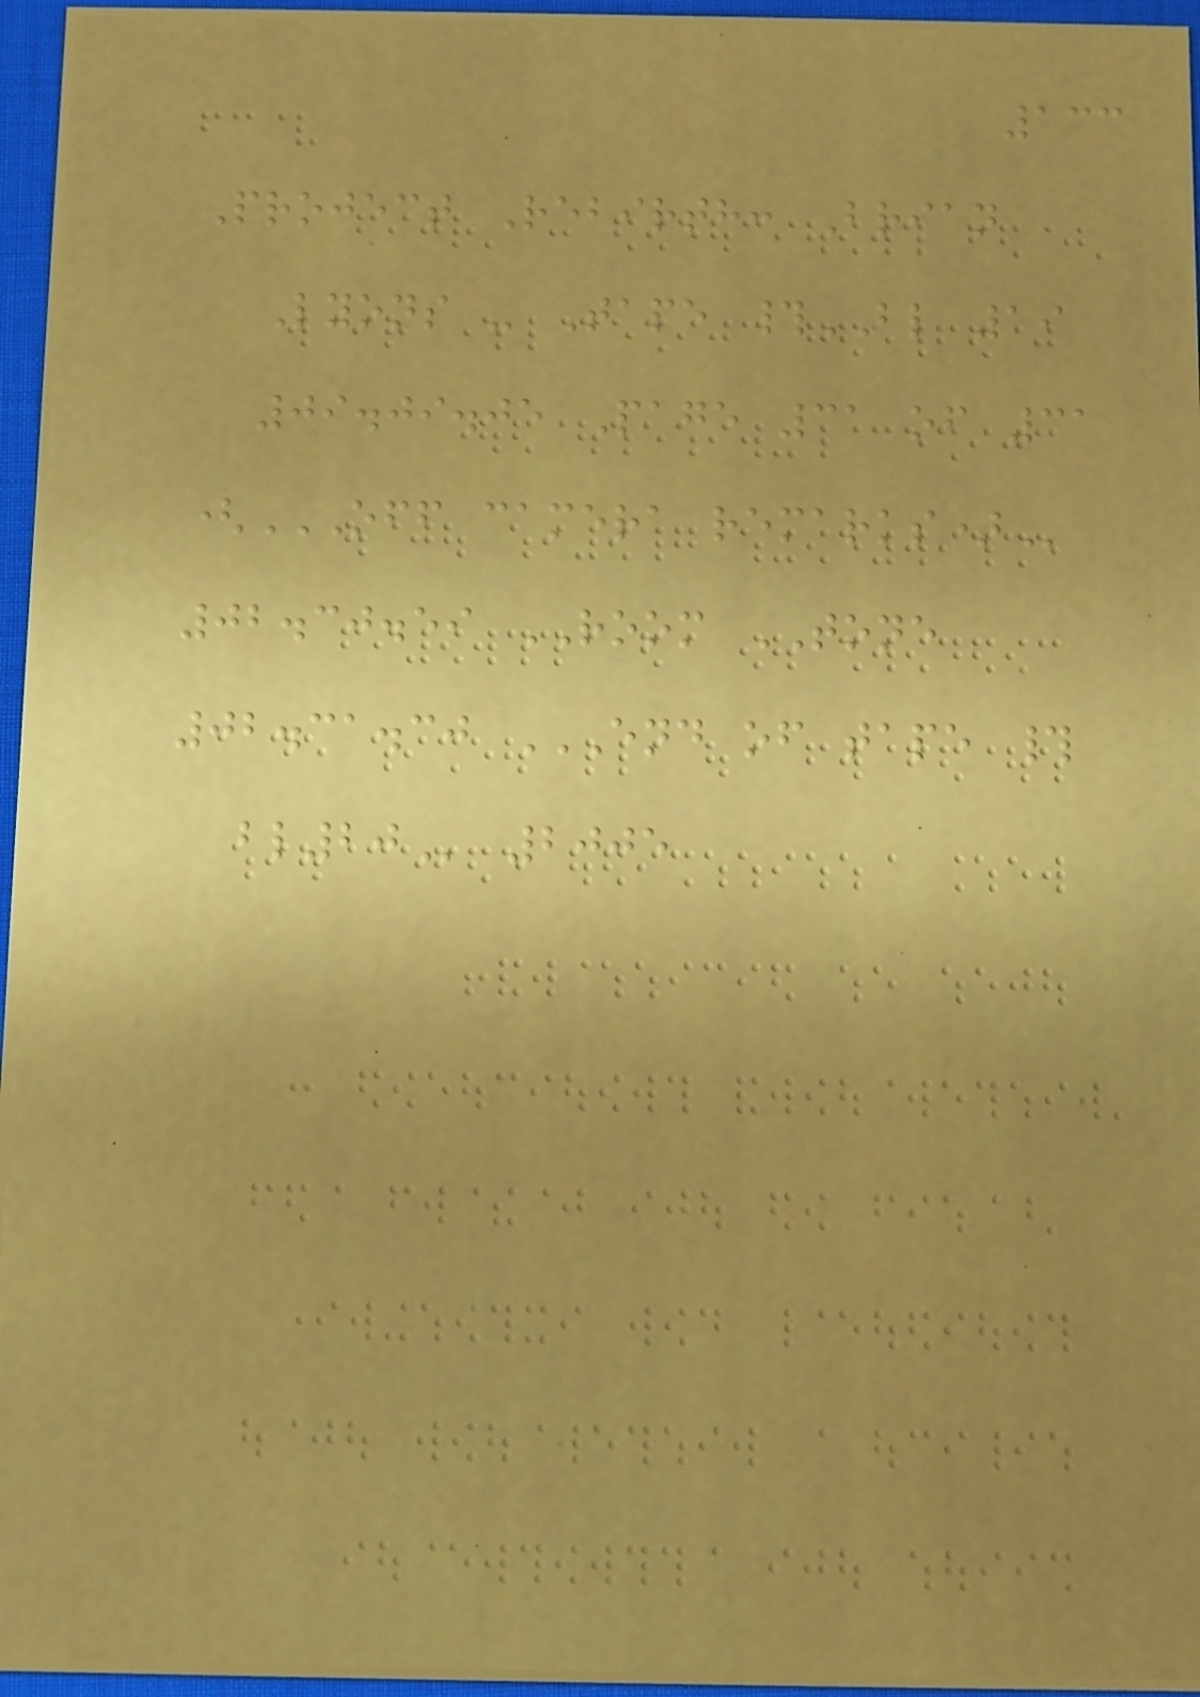133
Project Rebirth: Brian
Lyons - Tape #BL 19
09.09.05 Page 31 of 31
(OFF CAMERA REMARKS)
02.30.59 ROOM TONE
02.31.30 END OF TAPE #
BL20 2005
